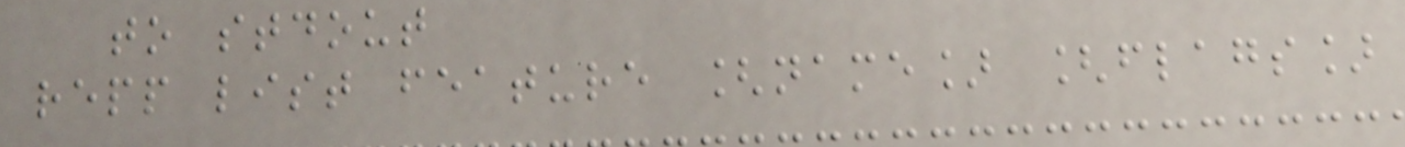to stdout
repp list feature [name] [flags]
